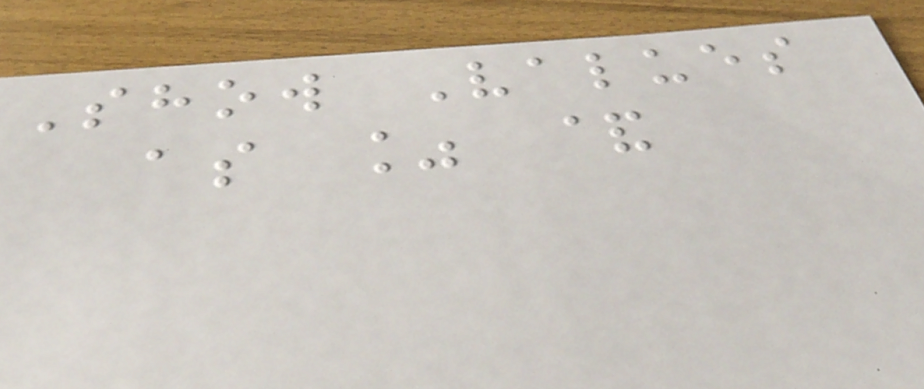Show Values
as % &
